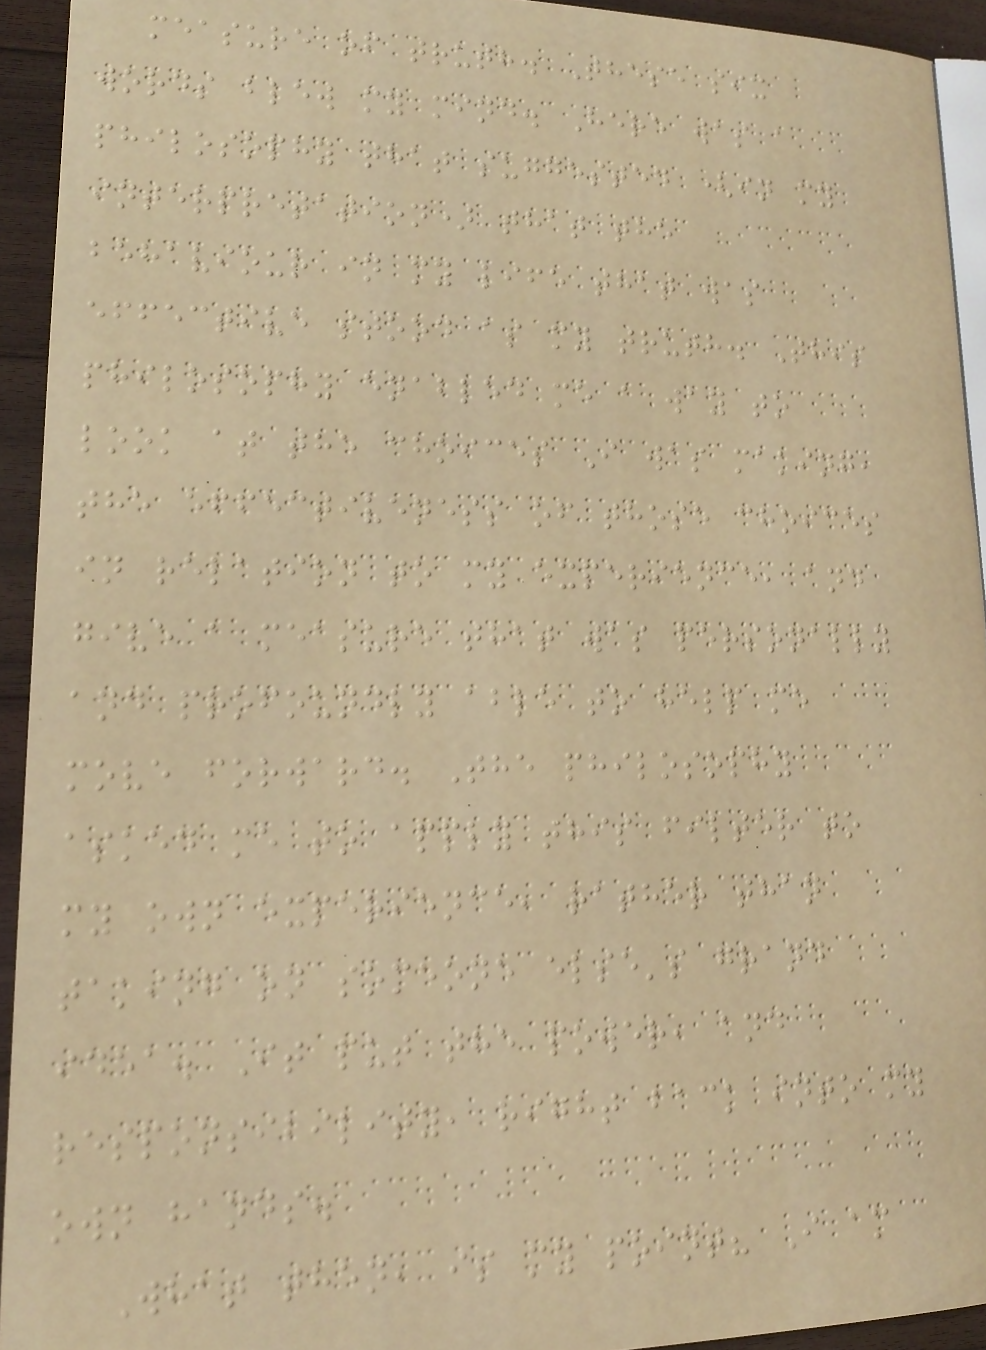measure of truth. These six
words blew my mind. Here was a
philosophy that suggested (in my
interpretation) that the
behaviour in my life that was
effective stood as my truth. This
philosophy enabled me a way to
look at the choices I was making,
the effectiveness of those choices
in relation to my experience, and
give a measure that was personally
and profoundly able to help me
move forward. The philosophy
asked me to apply this filter to
my own experience, rather than
taking on someone else's grand
idea. It put the power, and
responsibility, right back into my
own hands.
What then, is my point? I am
